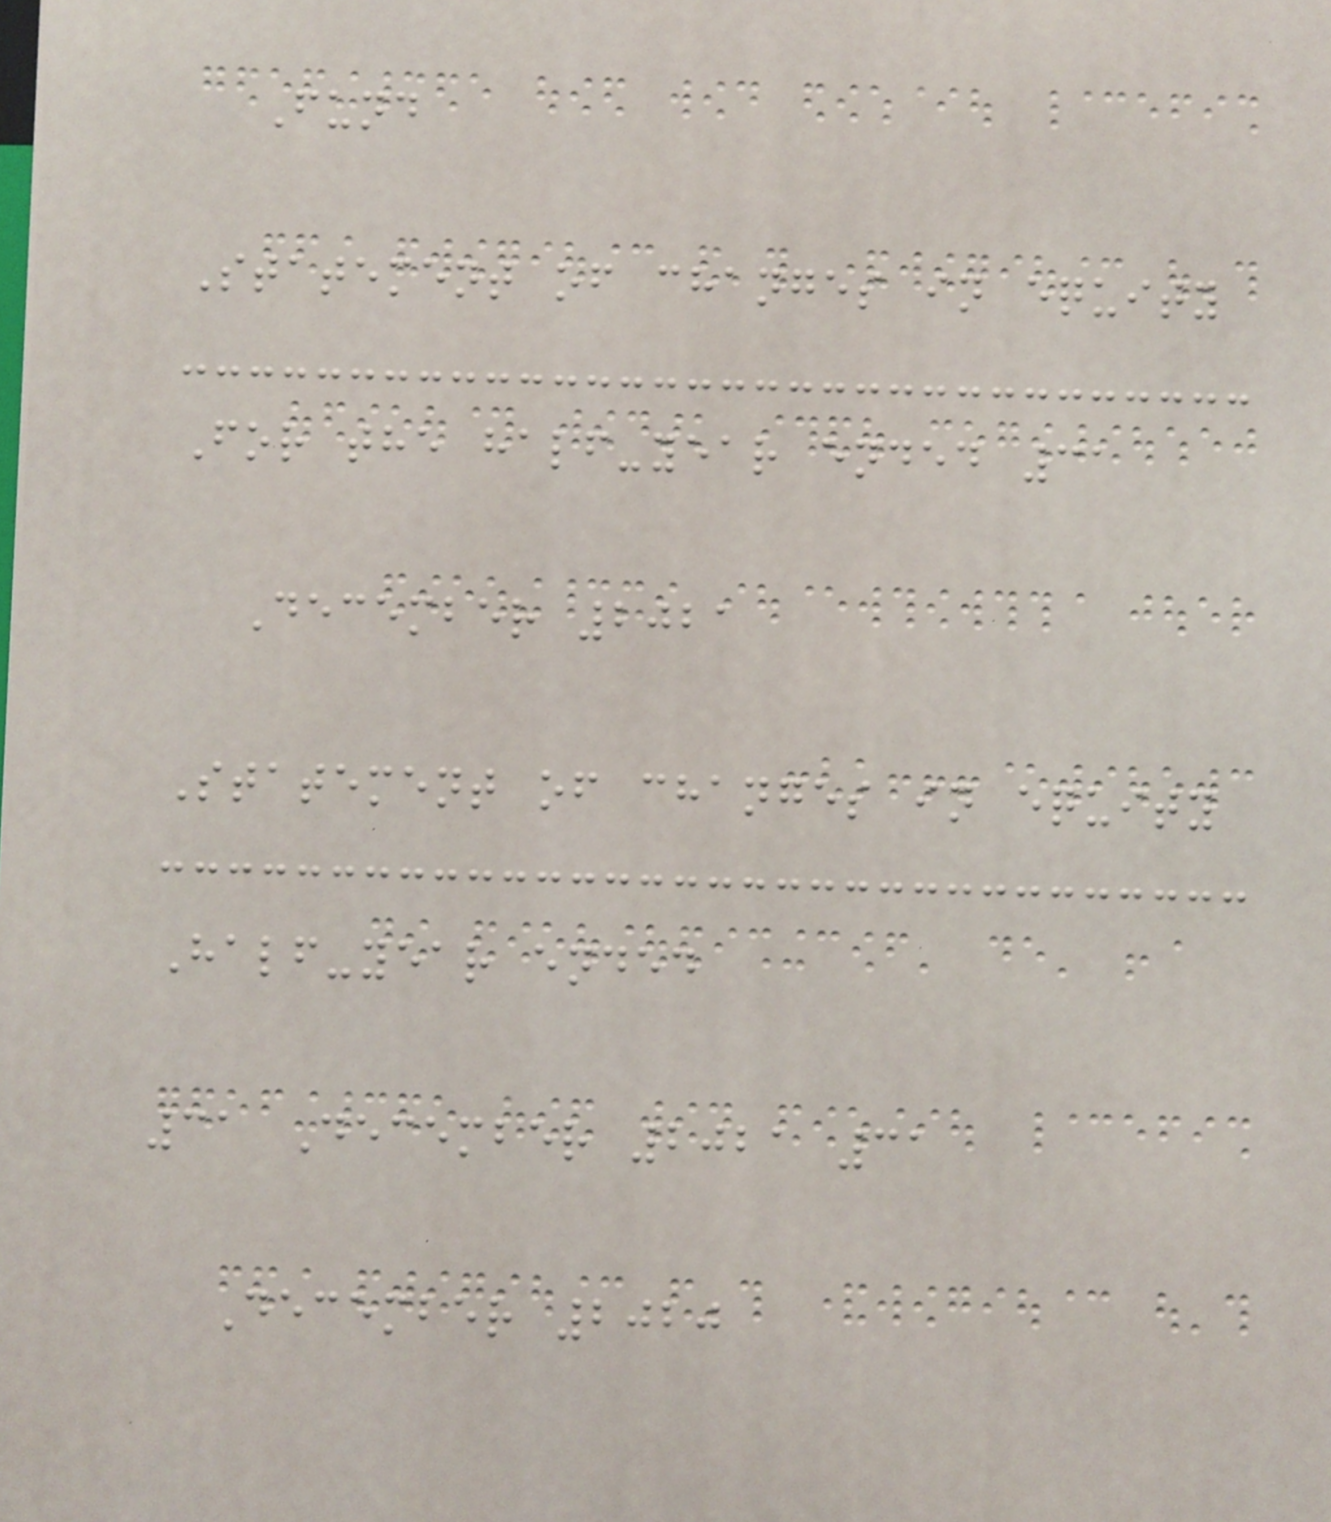Fund
Statement of changes in equity
For the half-year ended 31
December 2021
Statement of changes in equity
Half-year ended
31 December 2021 31
December 2020
